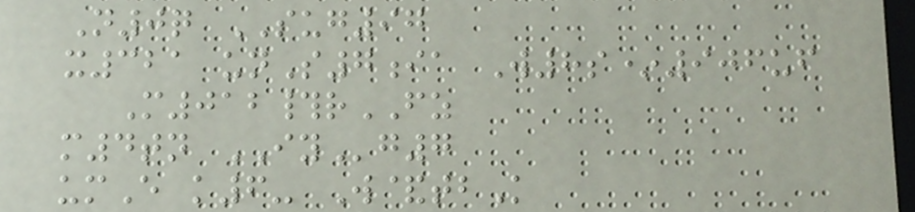N0q SUG97
x321 unS7ia W8s*906uf
M012#rFZ
m4tn IYg7
umE k6- W&tbK
